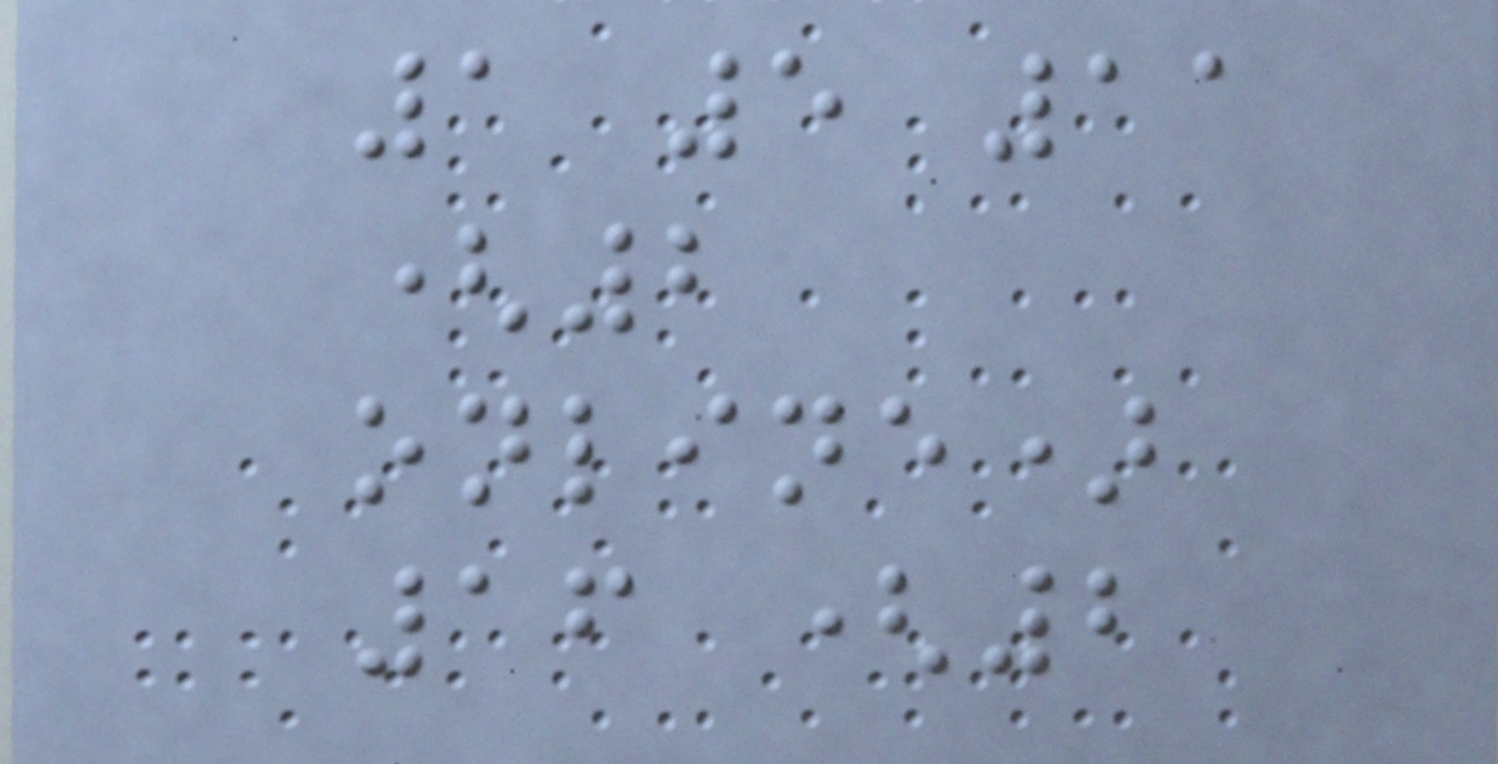1 5 11
(2
online)
16 (2
